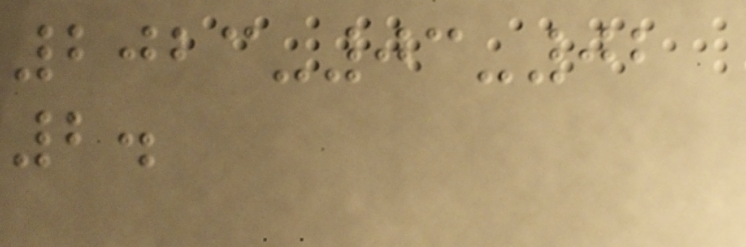2023-03-02
2.
